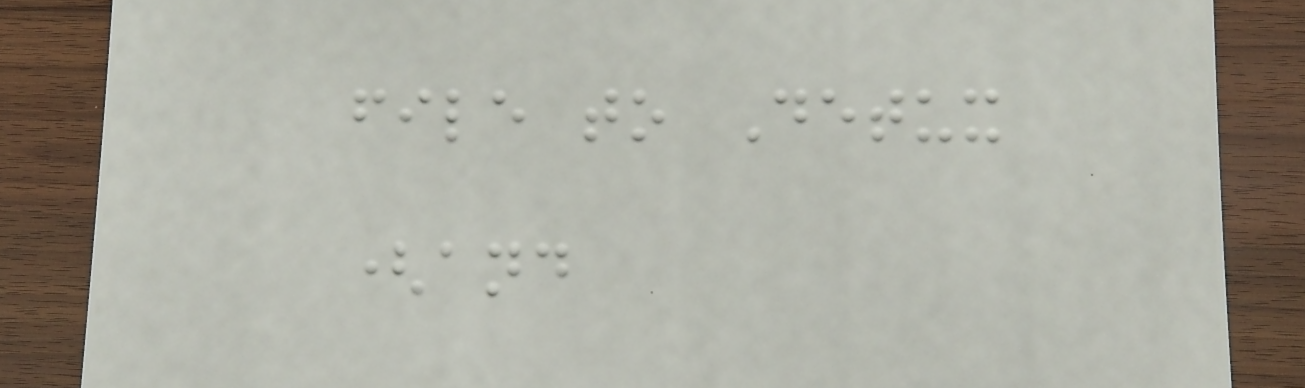file to Detux
(and
